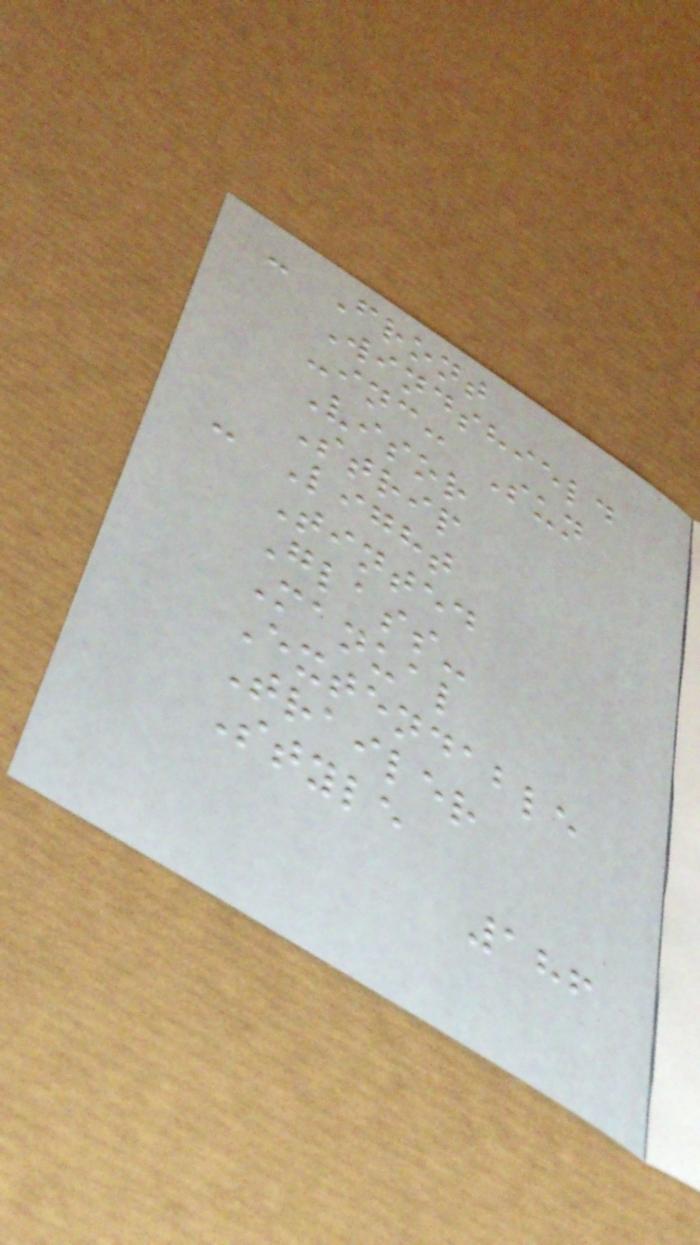- Front
Windshield
-inc: Sun
Visor
Strip
- Light
Tinted
Glass-
Manual
Extendable
Trailer
Style
186
